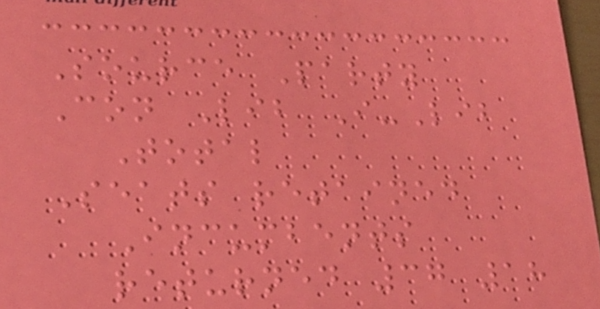Source Party
Con Lib I-Lib
Total
Seats retained
Incumbents
returned 37 18
